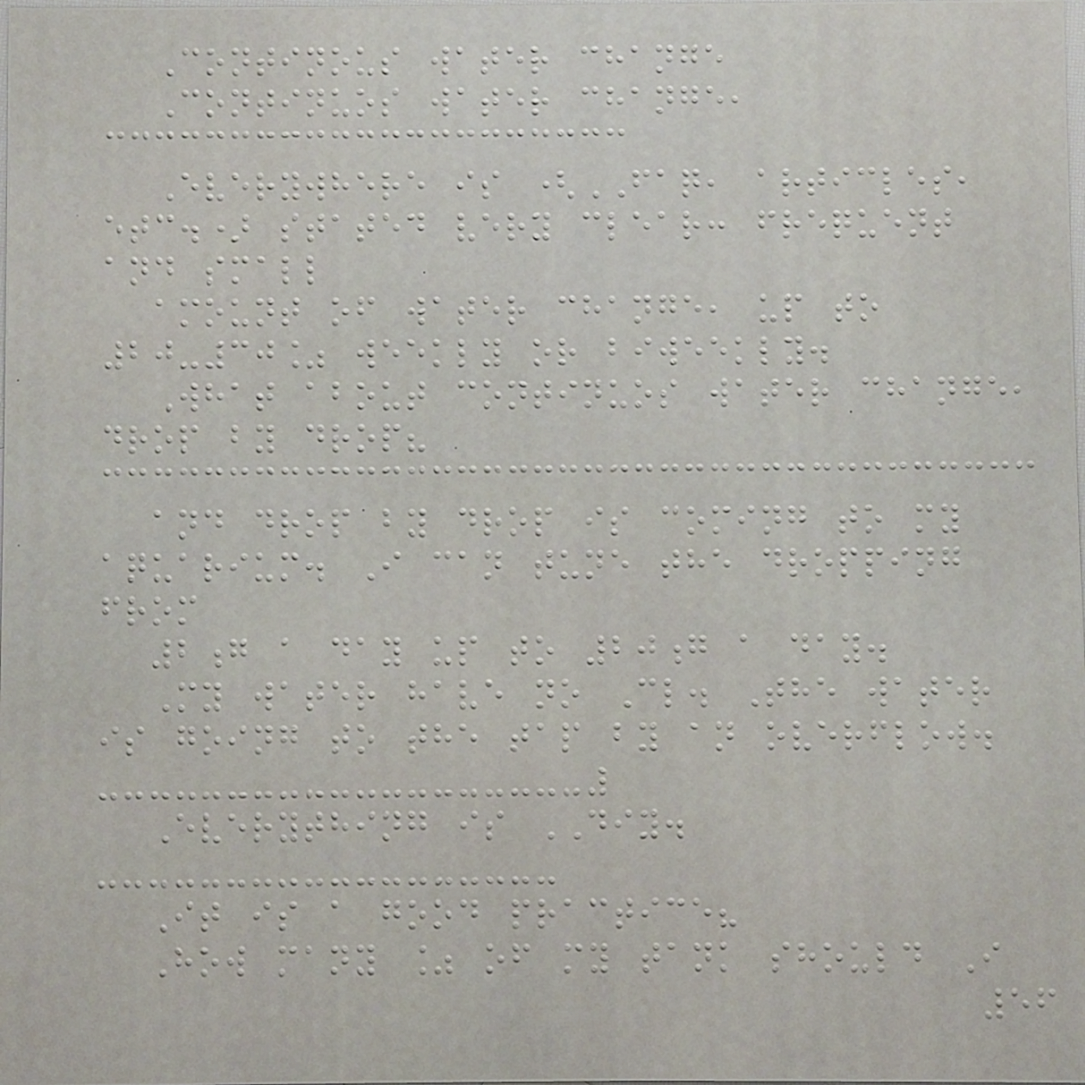Continous water change
Continuos water change,
Everywhere is (FAQ, articles,
etc.) stated very clear: frequent
and small
amount of water change, up to
20-30% weekly or biweekly.
What about continuos water change,
drop by drop?
and drop by drop is coming to my
aquarium. I can tune the dropping
from
2g a day up to 20g a day.
My water have no Cl. The water
is going to the tap by an overflow.
Everything is DIY.
It is a good practice?
How many % of my tank should I
56
